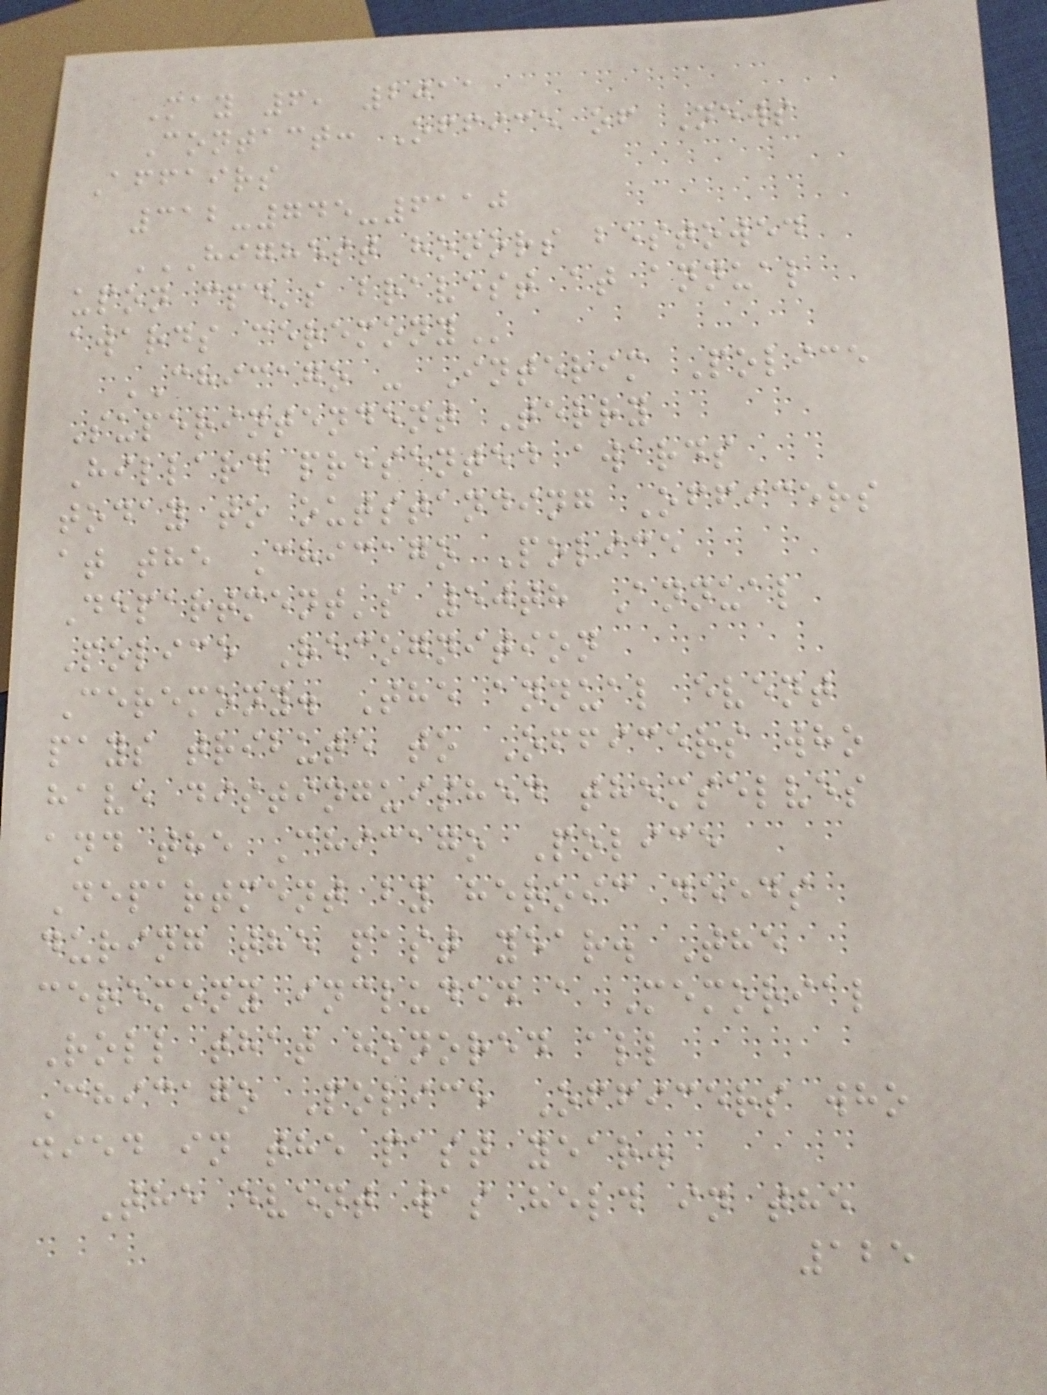May 6, 2011
Contact: Office of News
Affairs
312-745-6110
HIGHEST HONORS BESTOWED
UPON CPD'S BRAVEST AT ANNUAL
AWARDS CEREMONY
CHICAGO - Interim Police
Superintendent Terry
Hillard presented awards
today to outstanding Officers
at the Chicago Police
Department's 50th Annual
Police Recognition
Ceremony. The annual event
pays tribute to Officers who
have distinguished themselves
and the Chicago Police
Department by heroic deeds
during the past year. The
ceremony included a Memorial
Roll that honored all
Chicago Police Officers who
died in the past year.
The event was held in the
125
